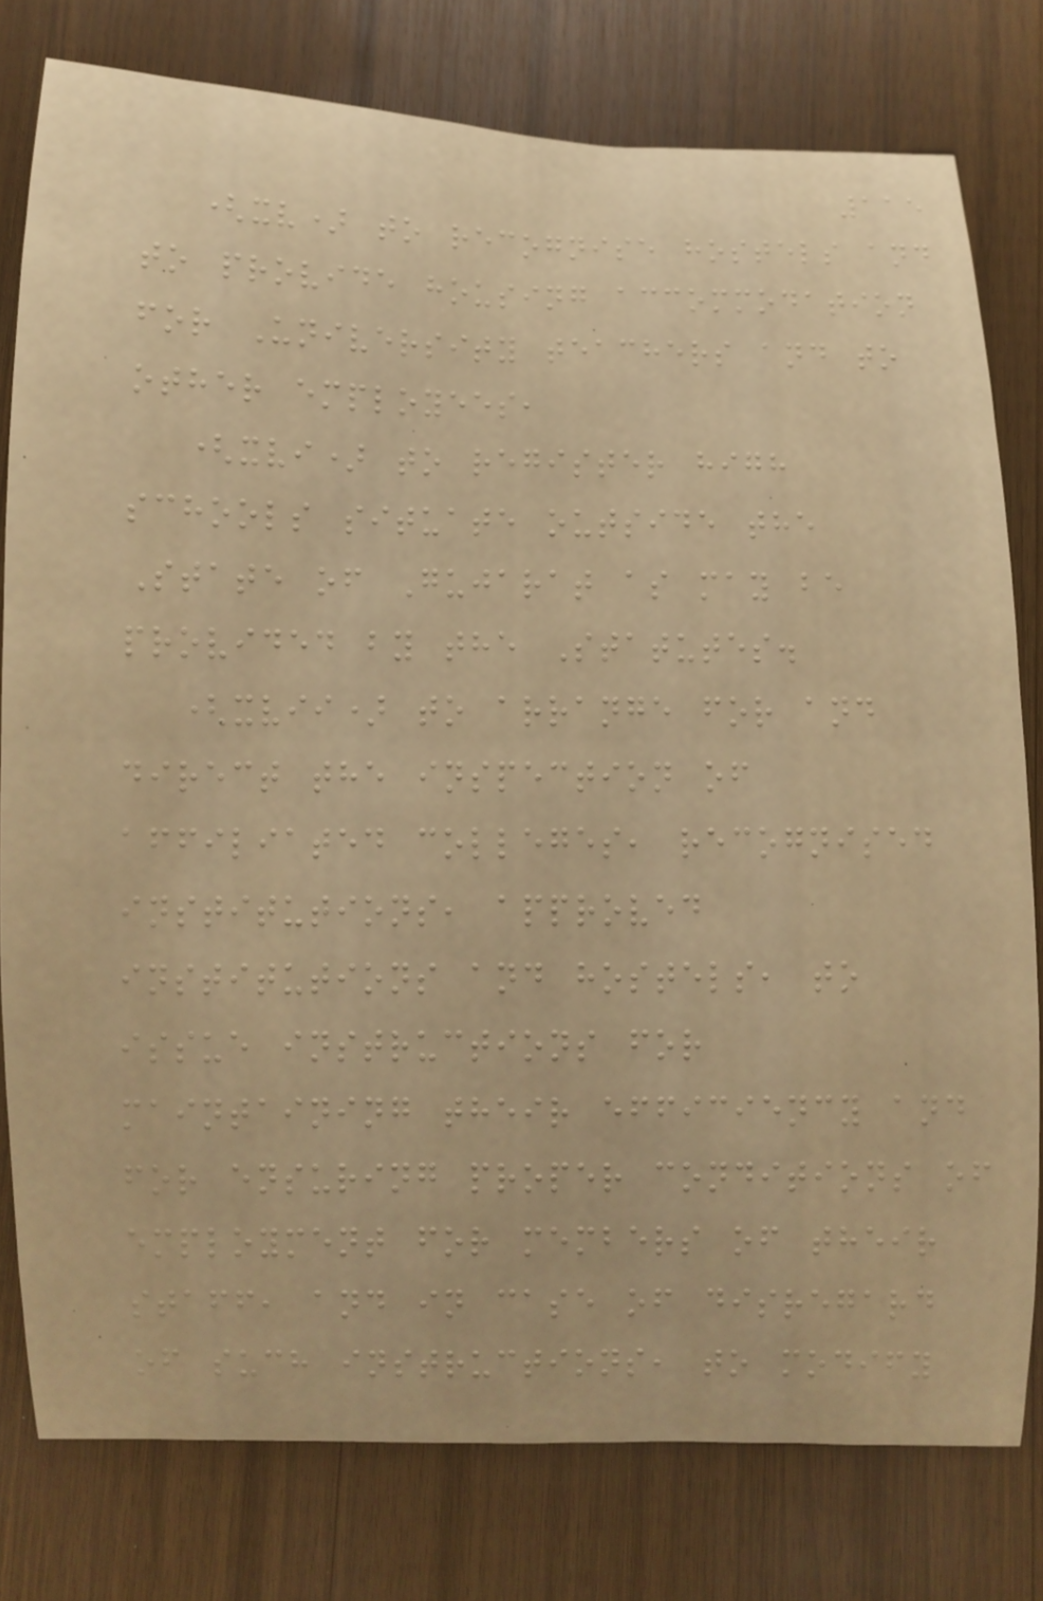115
(xv) to recognise hostels and
to provide housing accommodation
for University teachers and to
other employees,
(xvi) to register high
schools situate outside the
State of Gujarat as may be
provided by the Statutes.
(xvii) to arrange for and
direct the inspection of
affiliated colleges, recognised
institutions, approved
institutions and hostels, to
issue instructions for
maintaining their efficiency and
for ensuring proper conditions of
employment for members of their
staff, and in case of disregard
of such instructions, to modify
